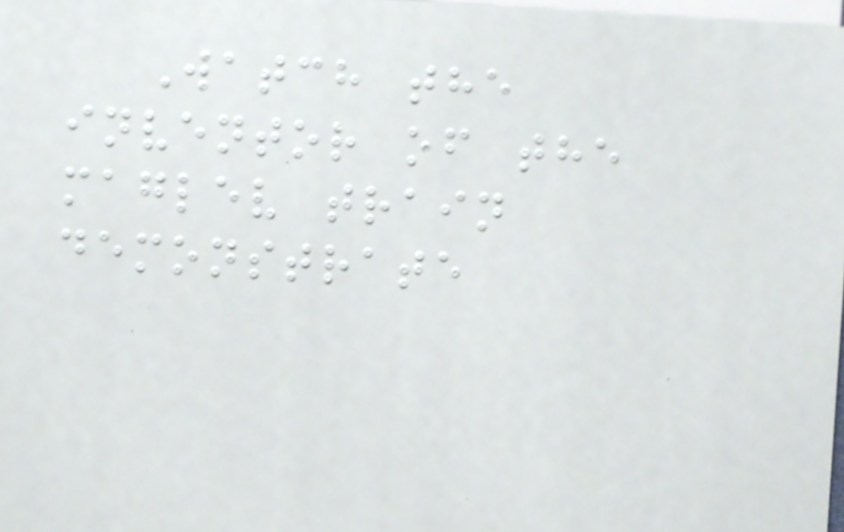Watch the
inventor of the
maglev train
demonstrate
